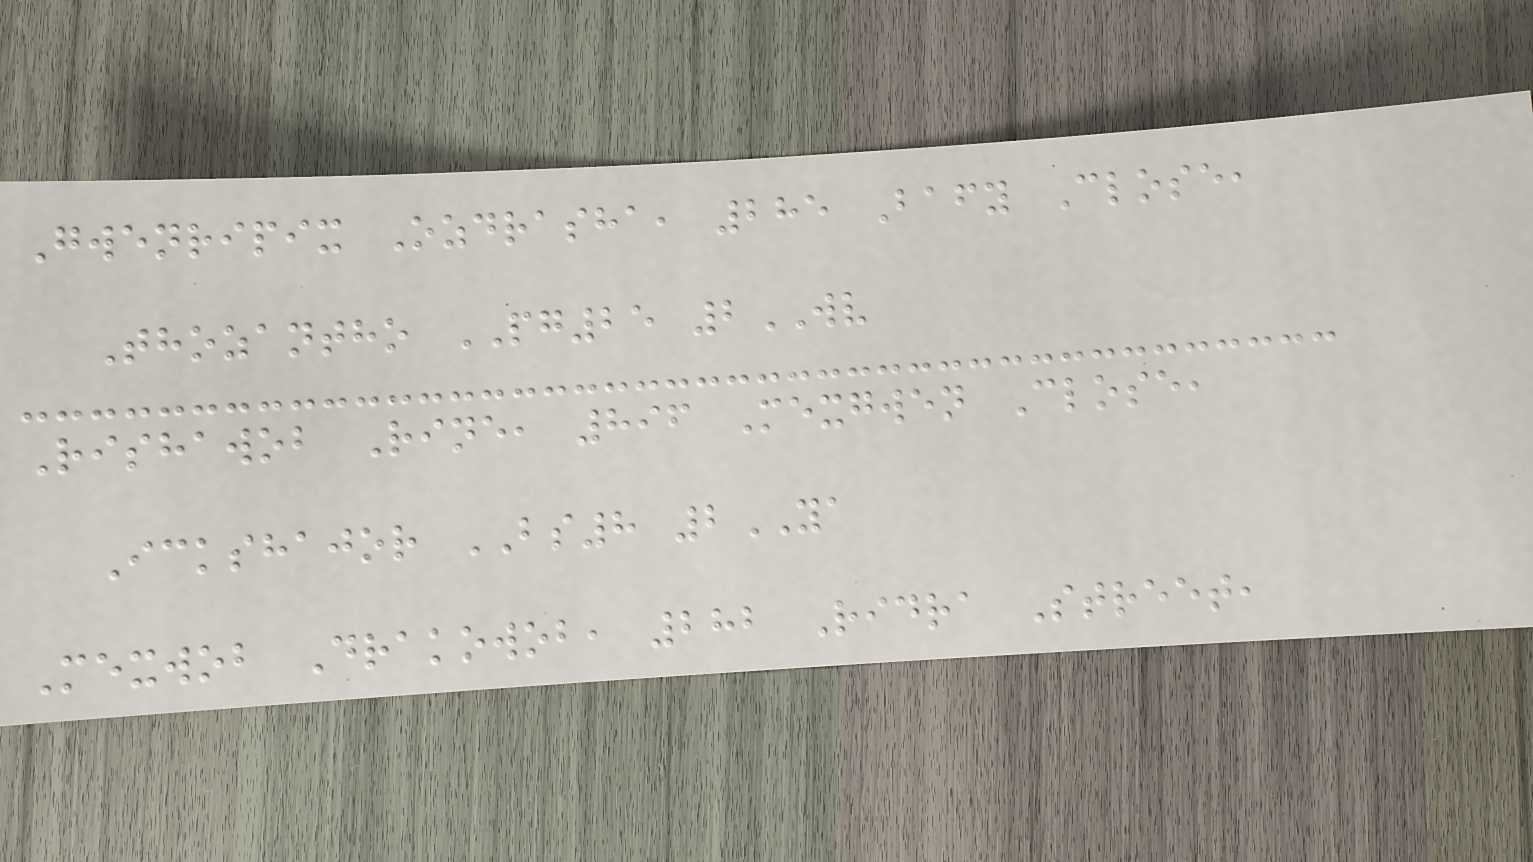Gwenripix Ozdrasha, 285 Bafy Close,
Thozantho PG25 2WV
Rishawob Rine, 896 Mexgwen Close,
Ickshajor BS8 2YA
Mexwob Drakowob, 282 Ridra Street,
